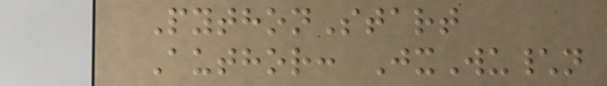PythonStart
Author: JxWu\n
